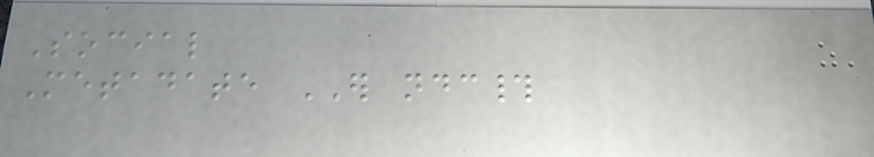Social
Metadate ER ndc#
